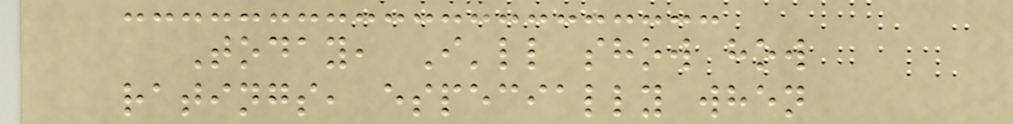Today, I'll show how
ratings, especially when
